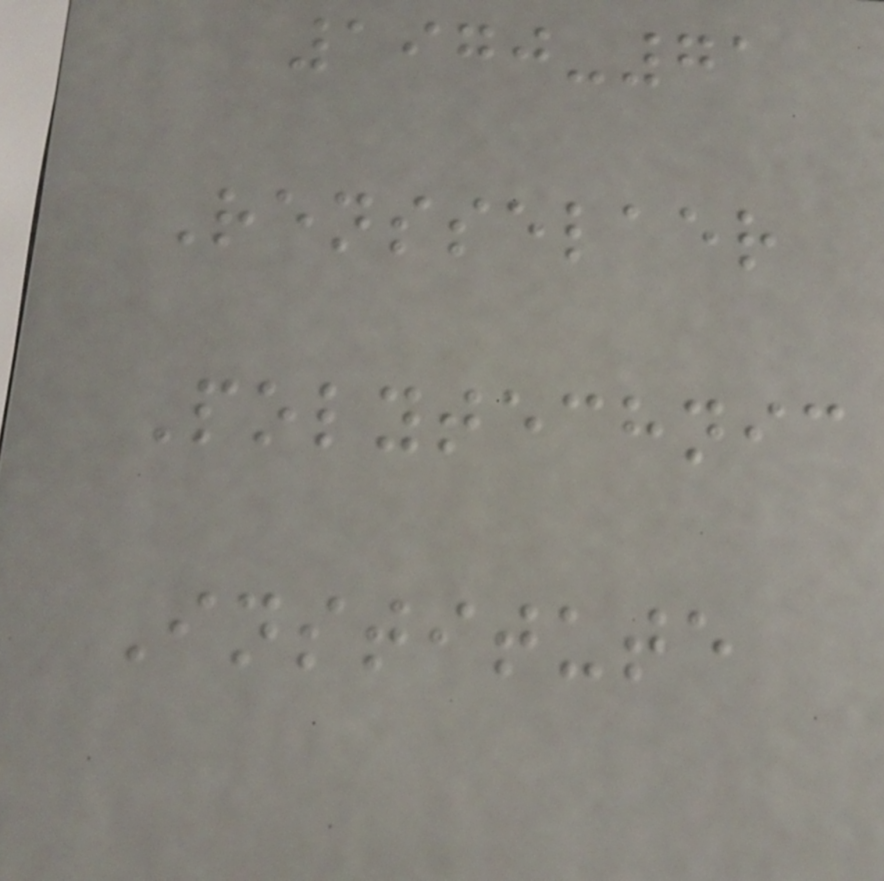1970-71
Rensselaer
Polytechnic
Institute
